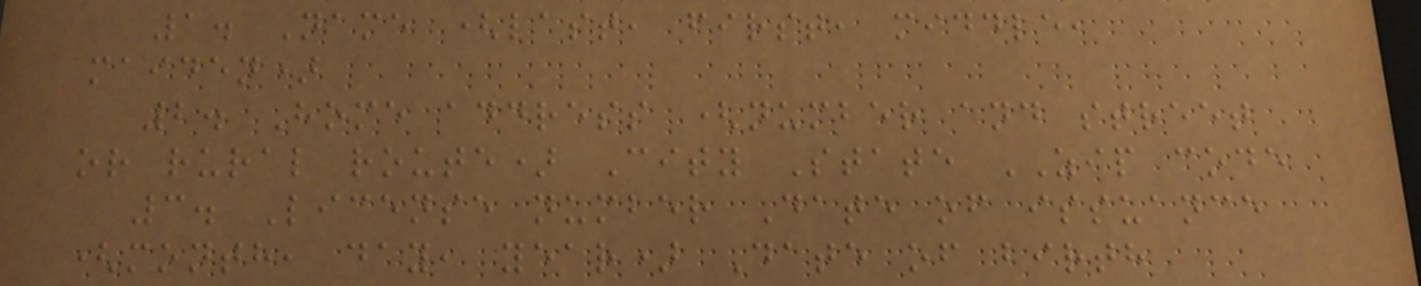1. Name (last, first, middle,
maiden)
2. Home address (number and street
or rural route) City State ZIP code
3. License number Date of issuance
(month, day, year) Date of birth
